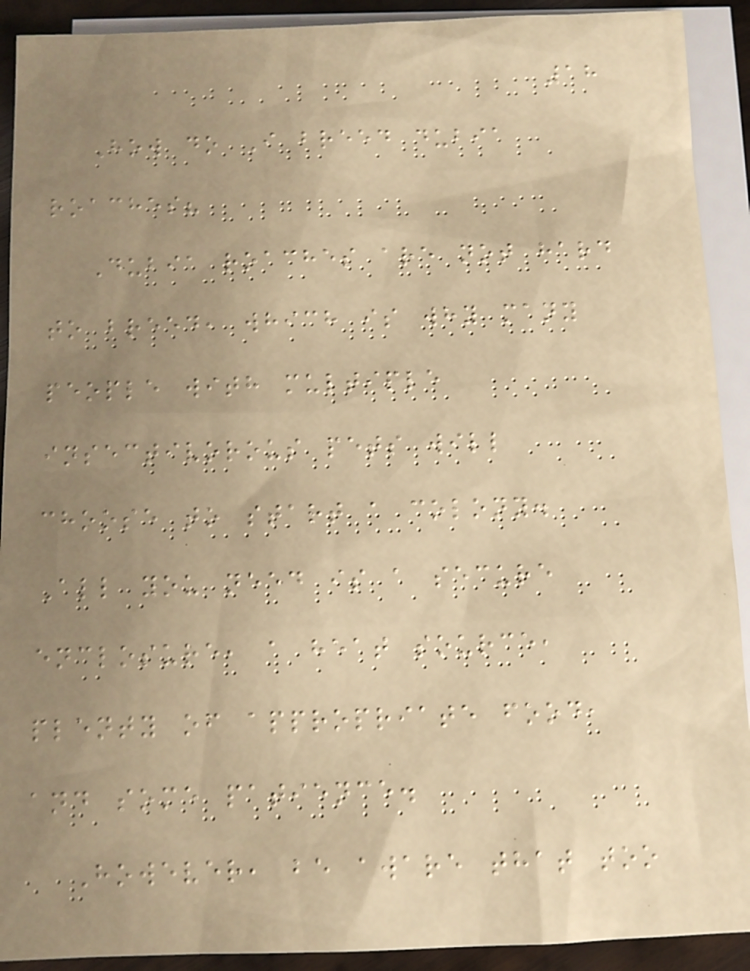18
How do I breed dubia
roaches?
Dubia roaches are not hard
to breed, which is why many
people with multiple
insectivorous pets will
choose to start a colony.
All you need is a secure
enclosure, a heat source,
plenty of appropriate food,
and some patience.
However, be aware that too
